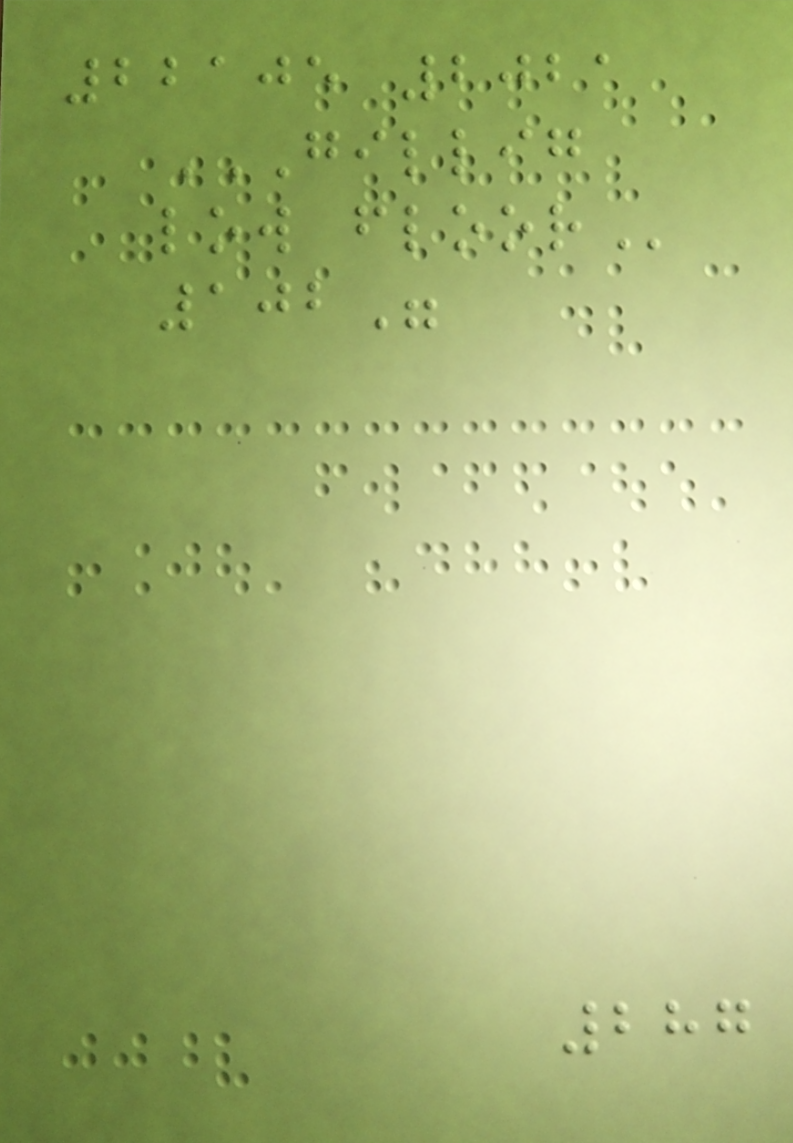22105 2021
GILLIG
LOW FLOOR
102"
287
